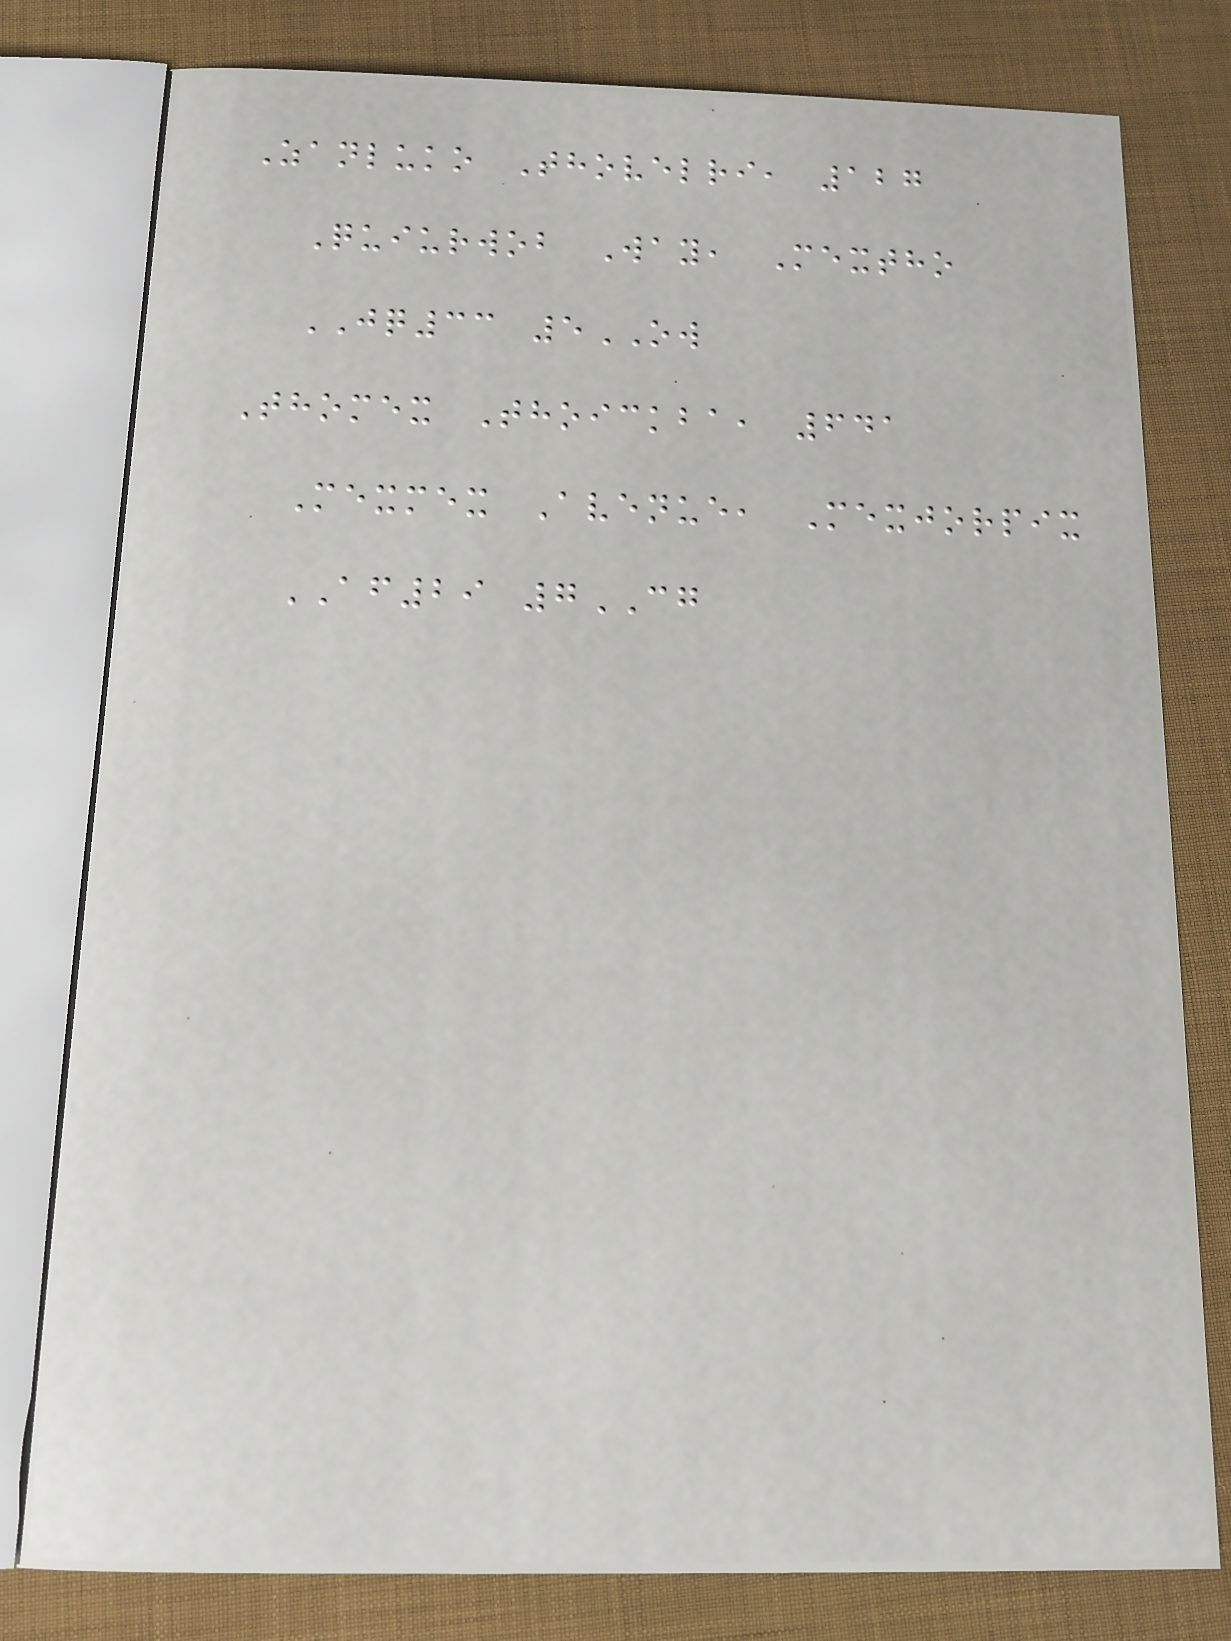Zanluko Thovelri, 127
Quiurwob Way, Mextho
JQ33 5OW
Thomex Thoickba, 641
Mexmex Avenue, Mexjorpix
AF29 7CG
